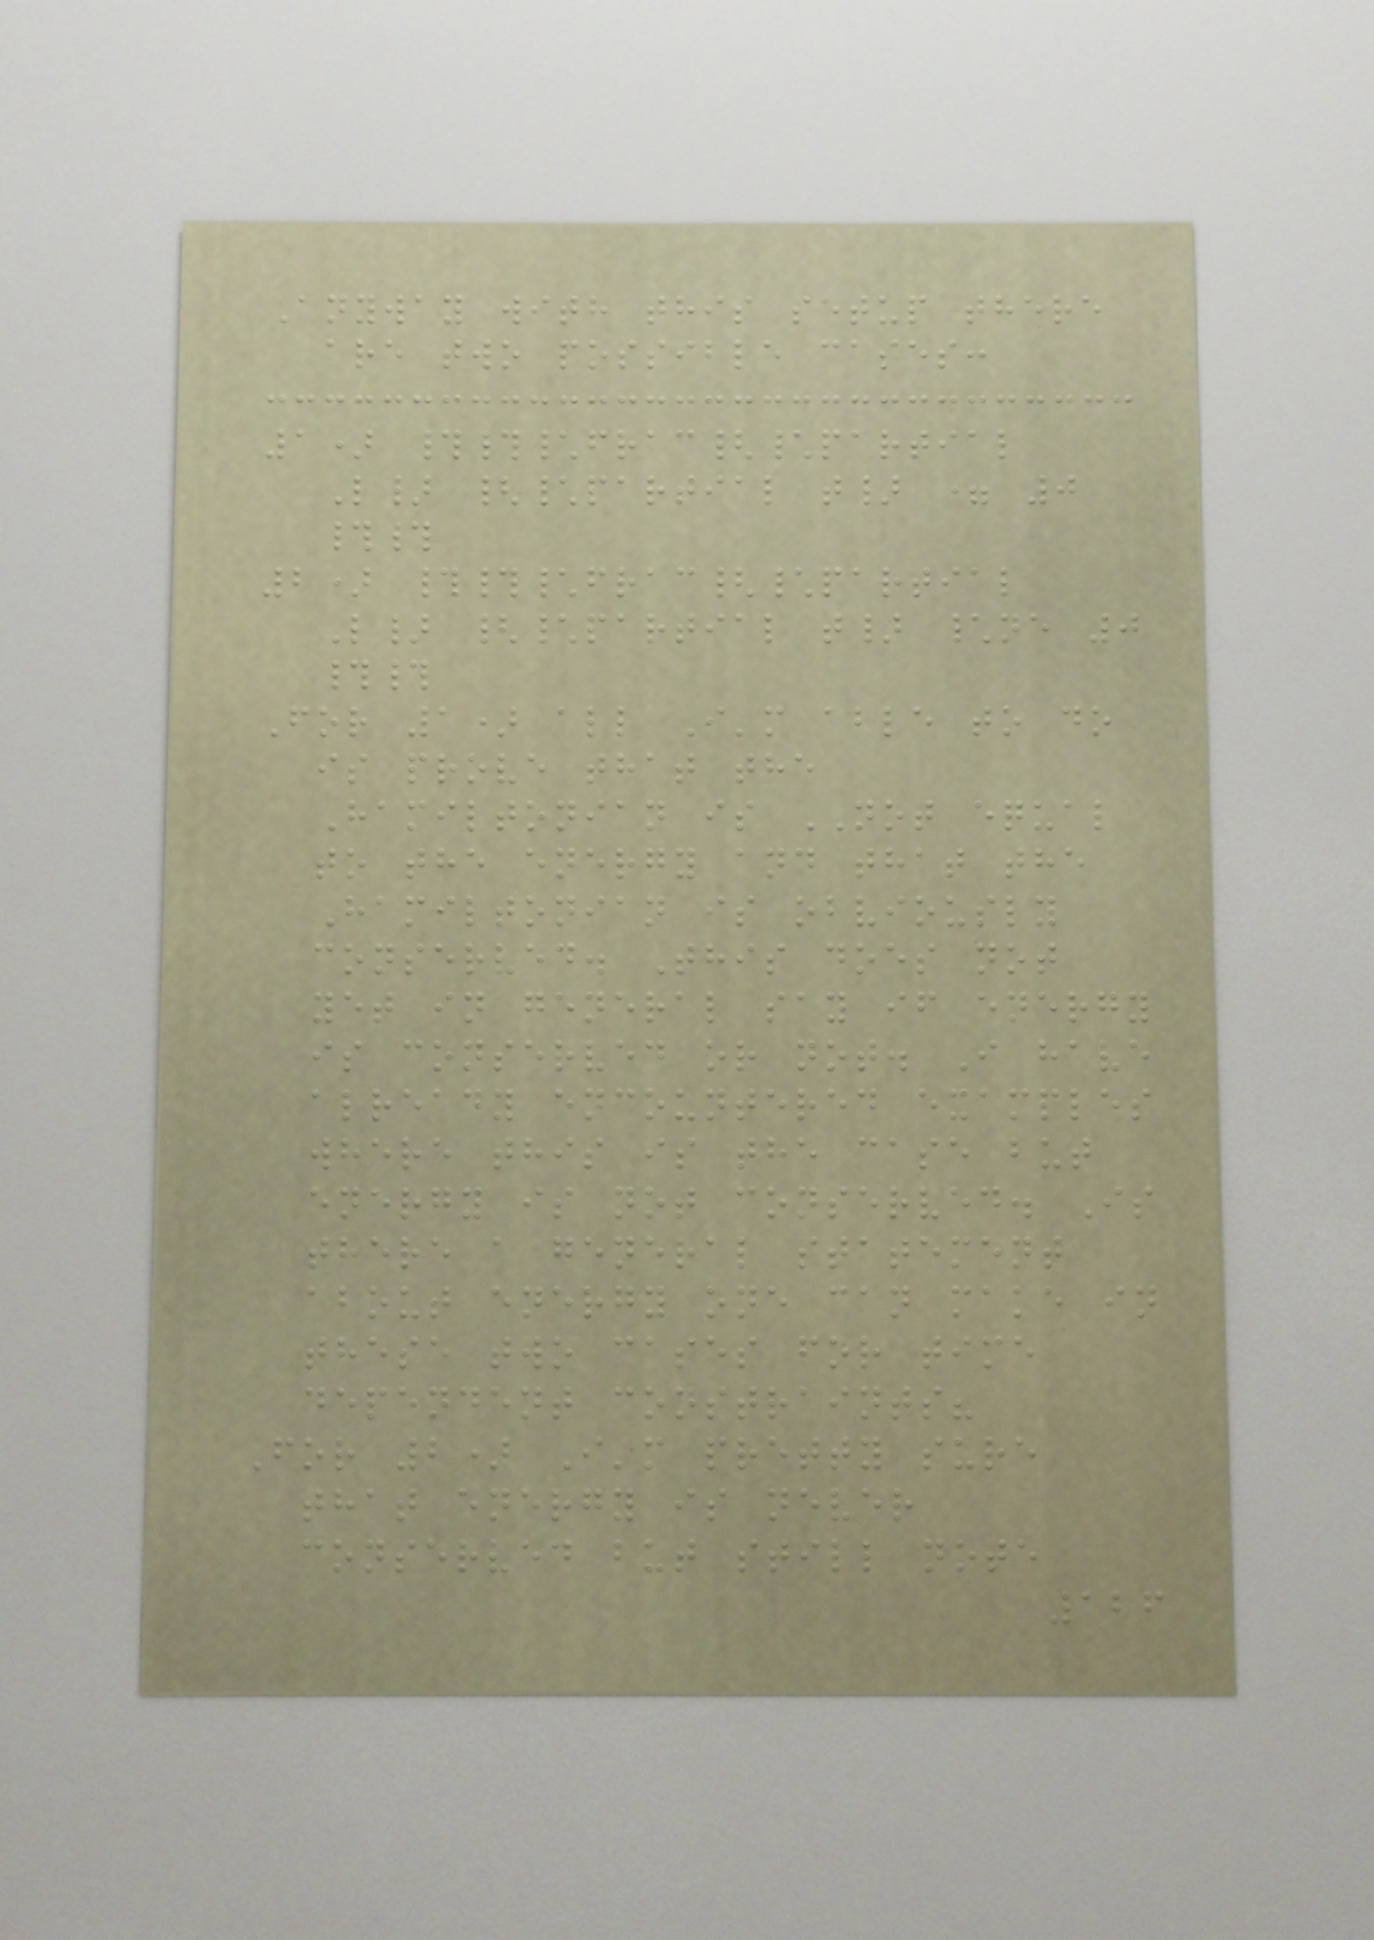Anyway with this setup there
are two possible cases:
1) ##\frac{\partial
L} {\partial t} = 0
##
2) ##\frac{\partial
L} {\partial t} \ne 0
##
For 1) all I'm able to do
is prove that the
Hamiltonian is NOT equal
to the energy and that the
Hamiltonian is obviously
conserved. This does not
yet in general say if energy
is conserved or not. I have
already encountered examples
where this is the case but
energy is not conserved. Is
there a general statement
about energy one can make in
these two cases for time
dependent constraints?
For 2) I'm pretty sure
that energy is never
conserved but still note
126
